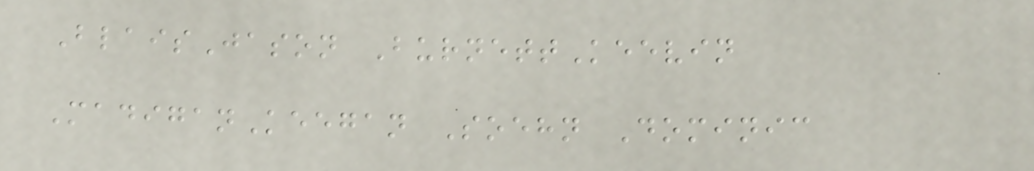BlaisJason BurnettKeevin
MadiganKeegan Soehn Dominic
